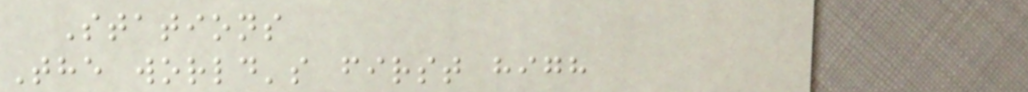Stations
The world's first high
